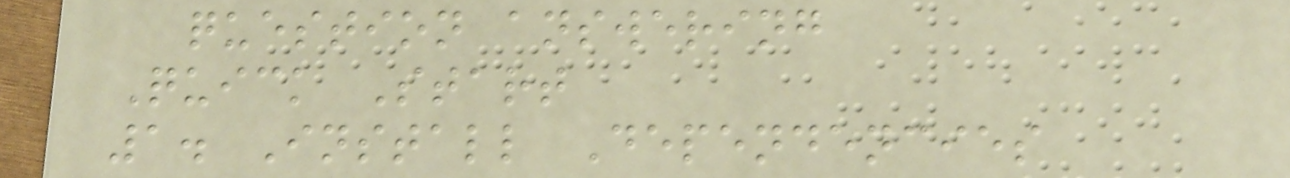question answering
Quick Start
1. Install Dependencies
